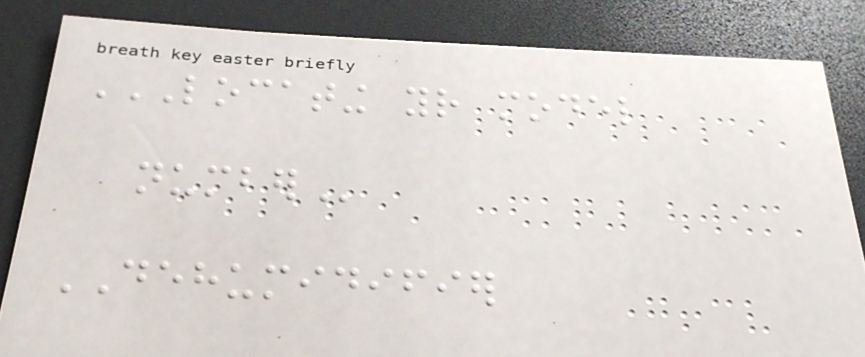LOCATING YOUR MODEL
NUMBER
DEHUMIDIFIER
